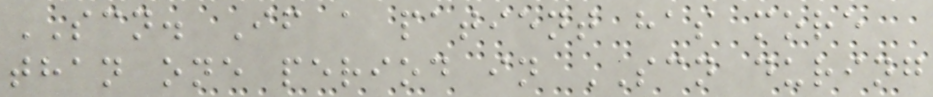SCN. If a patient has more
than one period in SCN during
